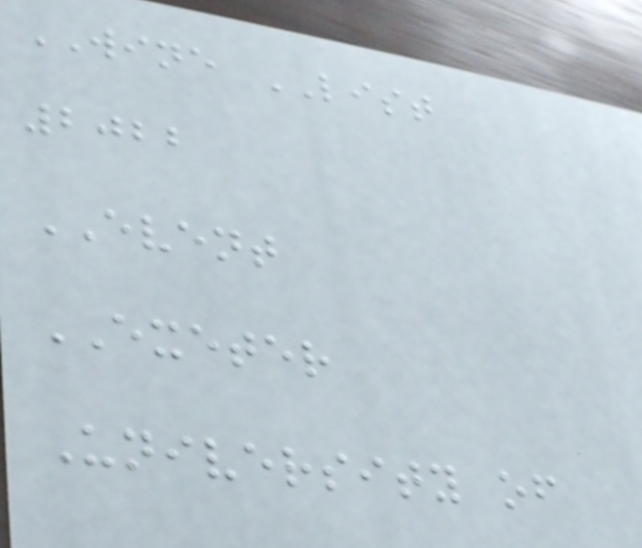WINE LIST
2022
EVENT
EXETER
University of
